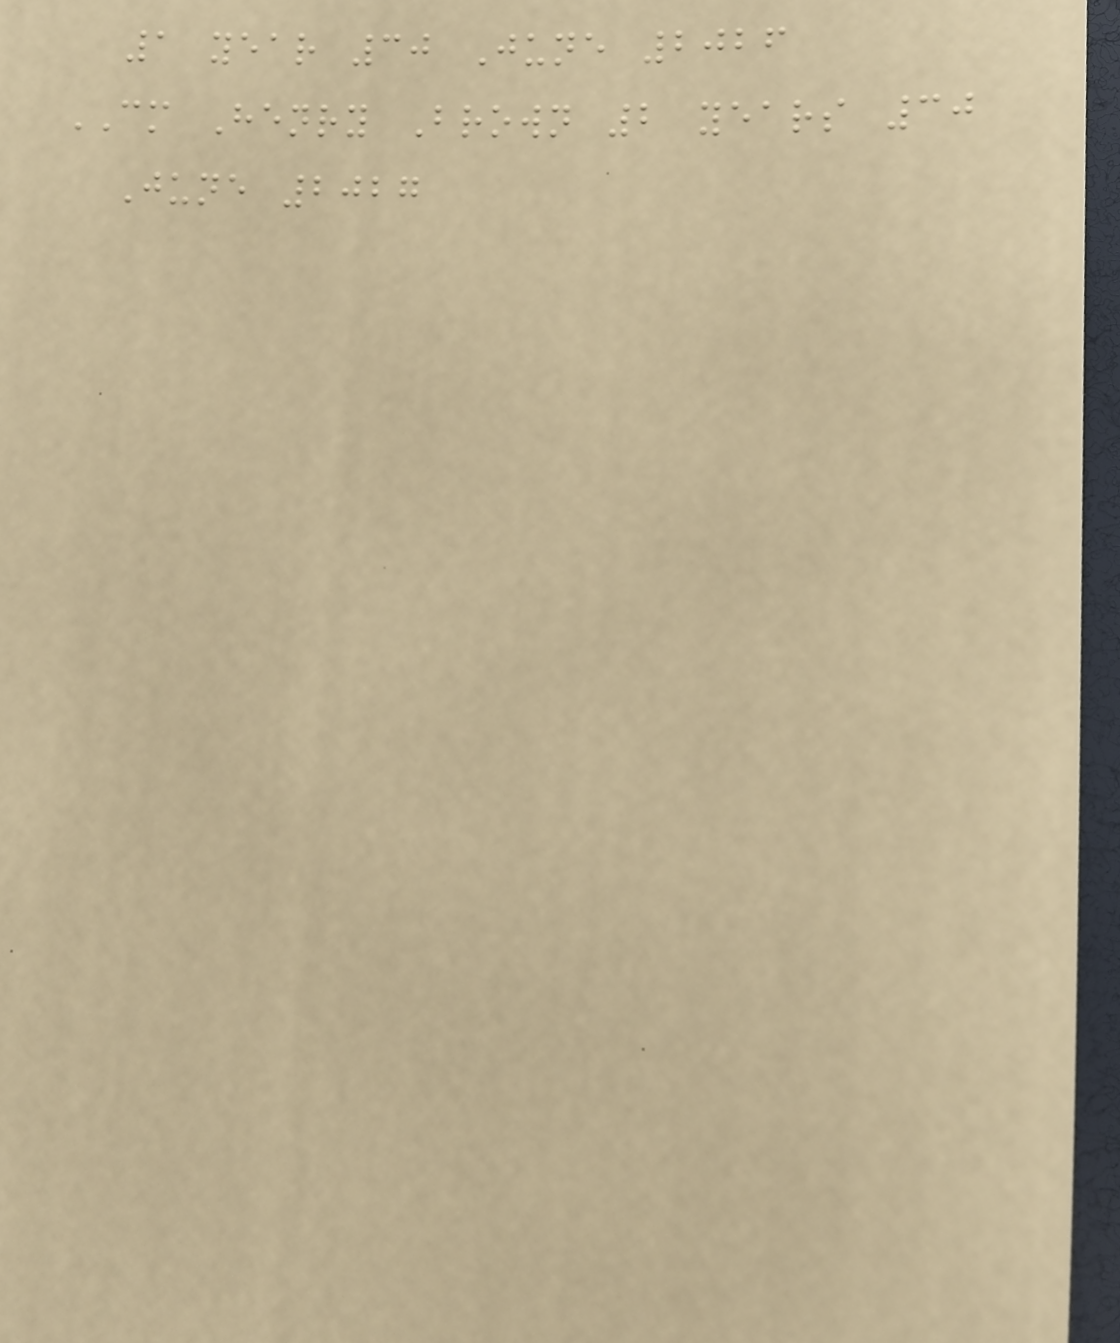1 year 30 June 2026
CM Henry Brown 2 years 30
June 2027
